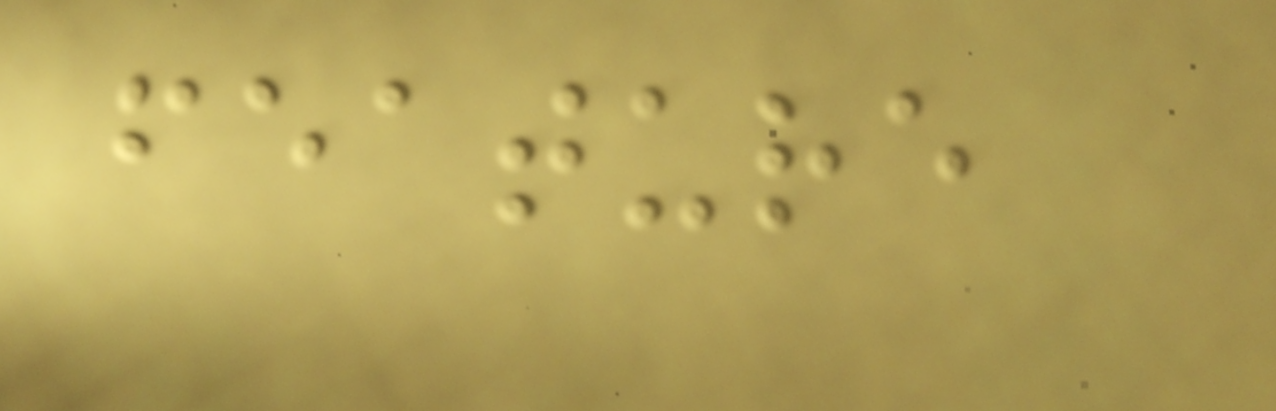feature
